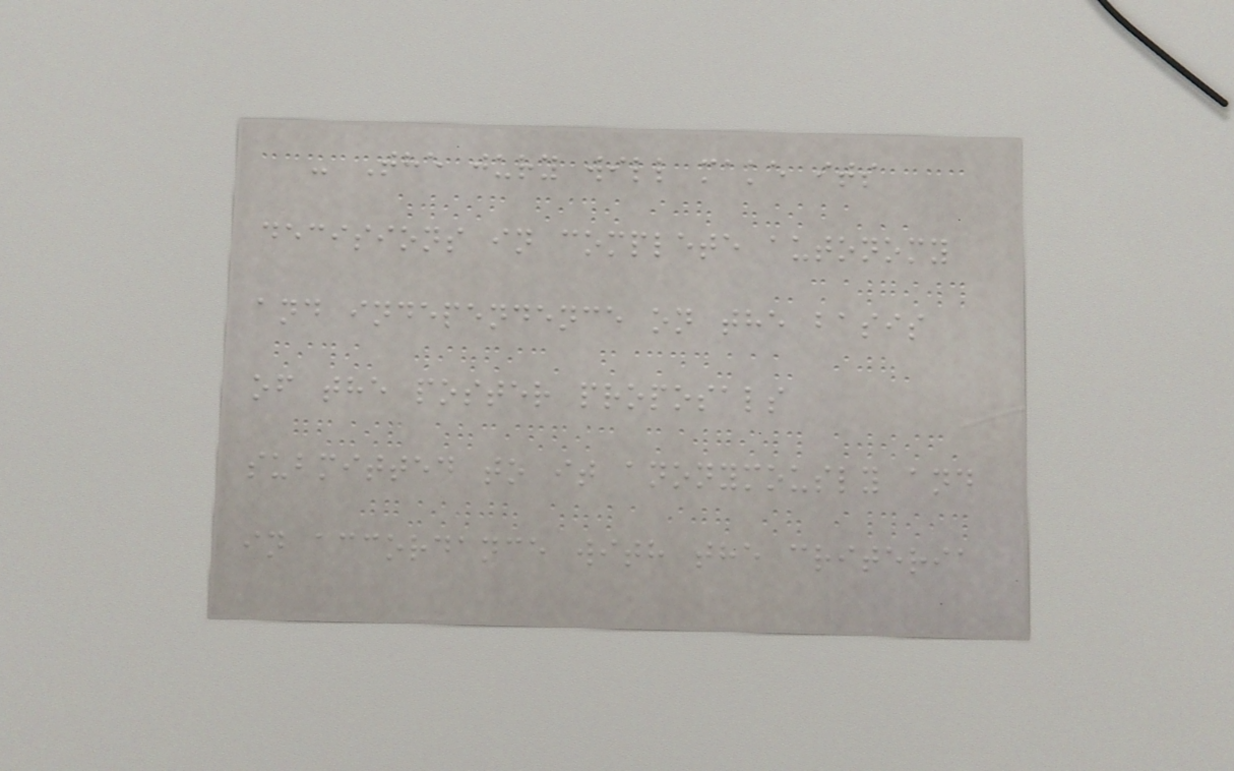- The jury will make its
decisions in complete autonomy
and independence on the basis
of the poster proposals
submitted to it anonymously and
in accordance with the criteria
